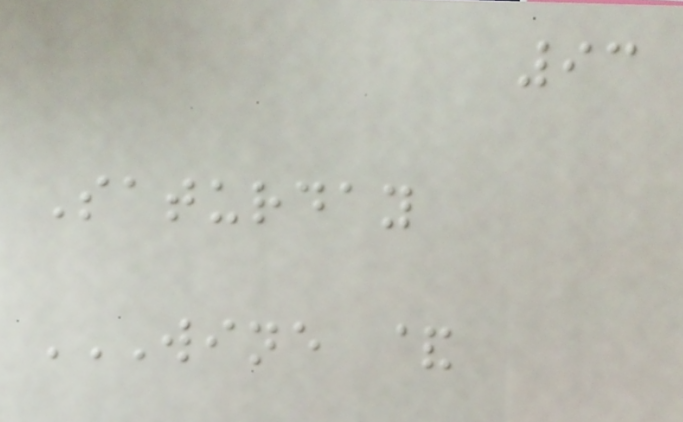93
Saturday
WINE &
